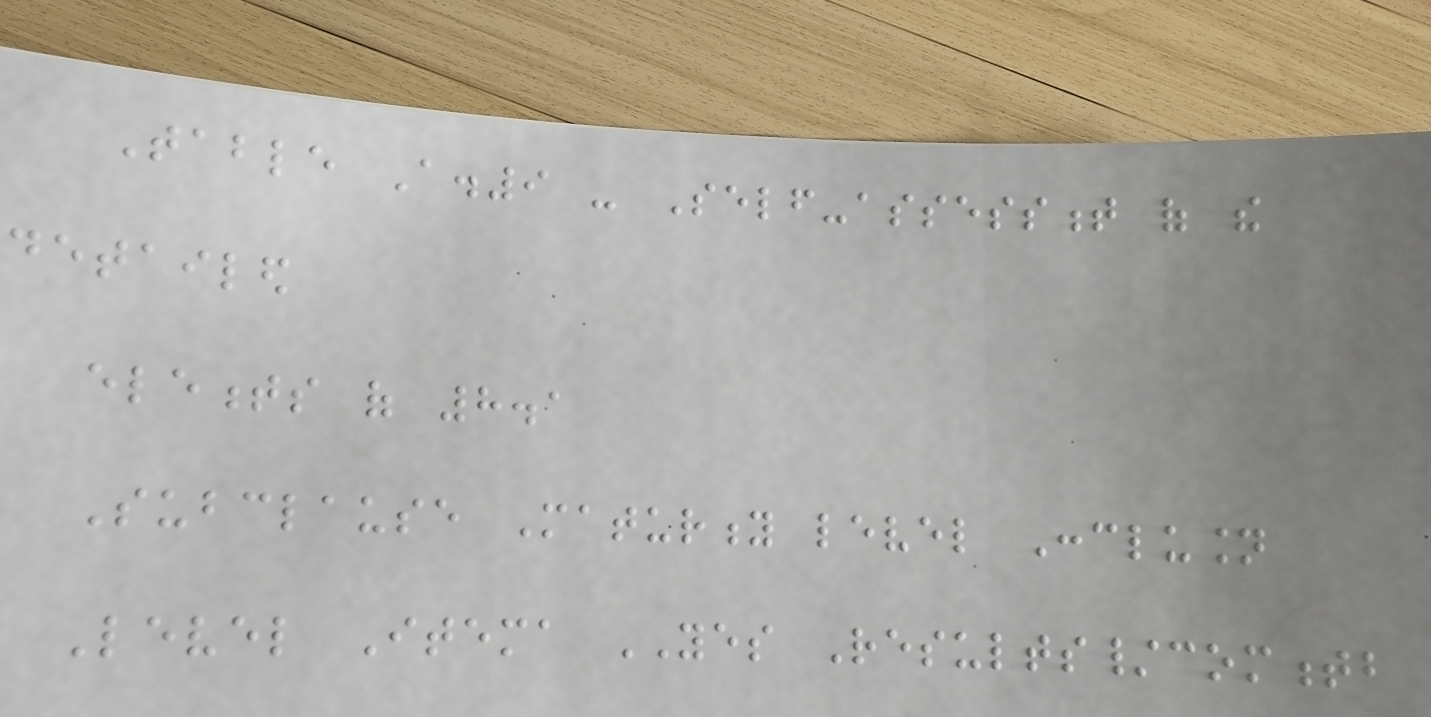Table A.9 - Self-assessment of the
detailed
elements of 8.1
Subclause Maturity level Conclusion
Level Itema YES Results/commentb
